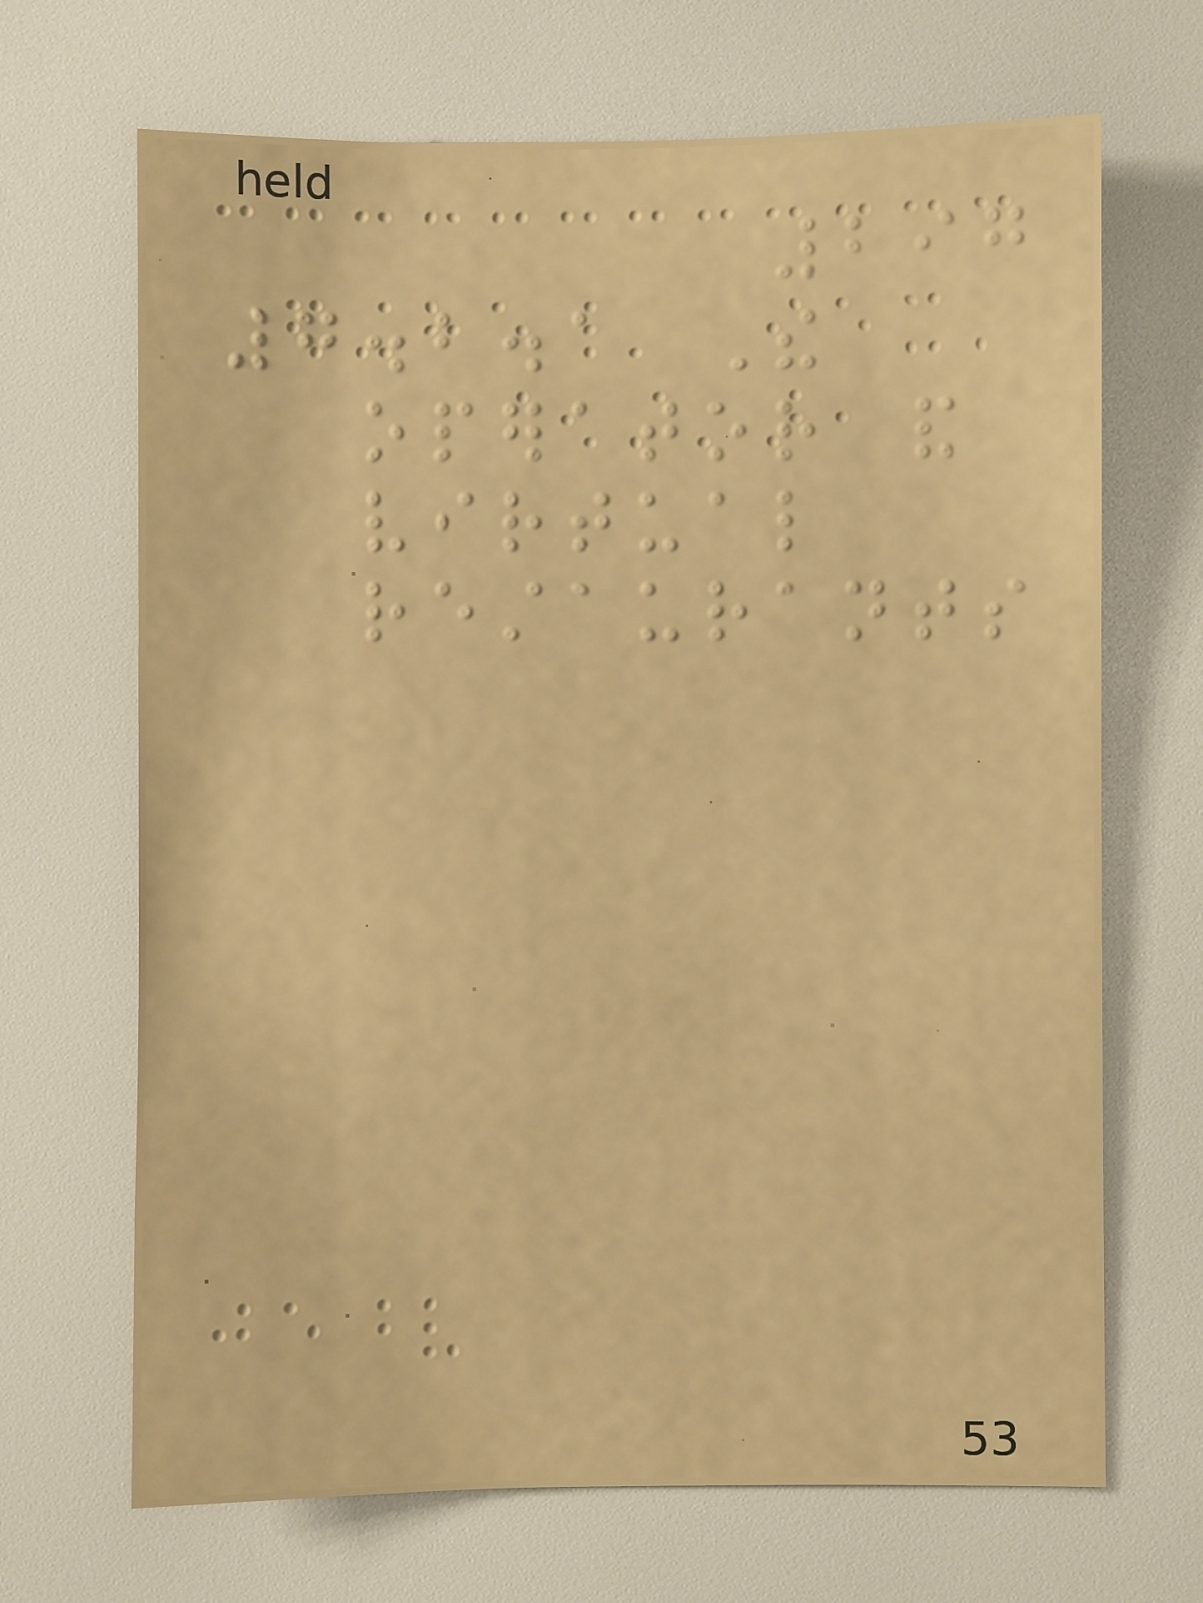297
7.2.1 The
operator and
virtual
restaurants
